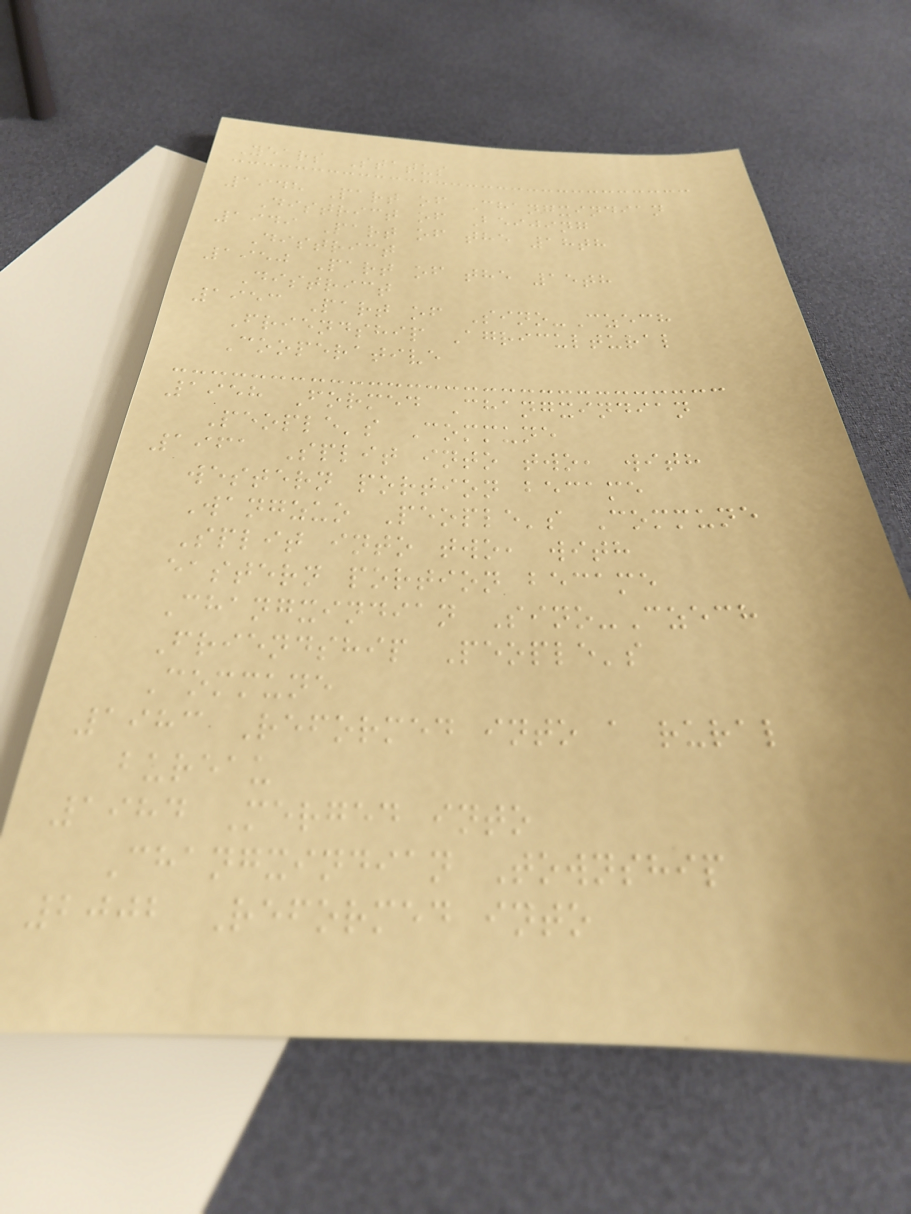Years Status
1948 Part of Changxindian
District of Beijing
1949 Part of the 18th
District
1950 Part of the 15th
District
1953 Part of Sino-Czech
Friendship Agricultural
Cooperative
1958 Formed Changxindian
People's Commune
1961 Split into two, with
western portion became
Wangzuo People's Commune
Split into two, with
eastern portion became
Changxindian Sino-Czech
Friendship People's
Commune
1983 Reformed into a rural
bureau
1984 Merged into
Changxindian Township
2002 Reformed into
